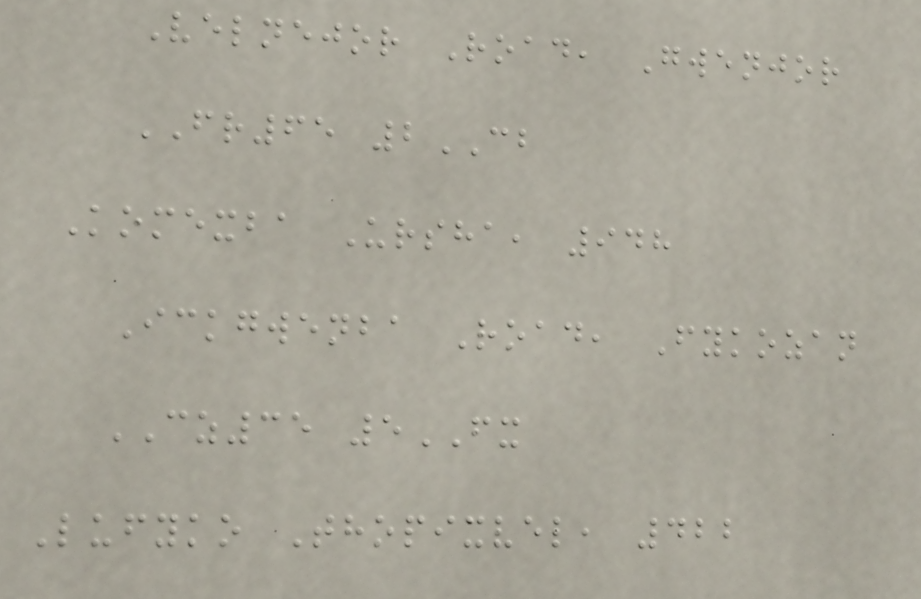Velnejor Road, Gwenjor
FR65 2CB
Komexba Ursha, 948
Ickgwenba Road, Fykozan
CZ35 5FX
Lufyko Thopixvel, 422
